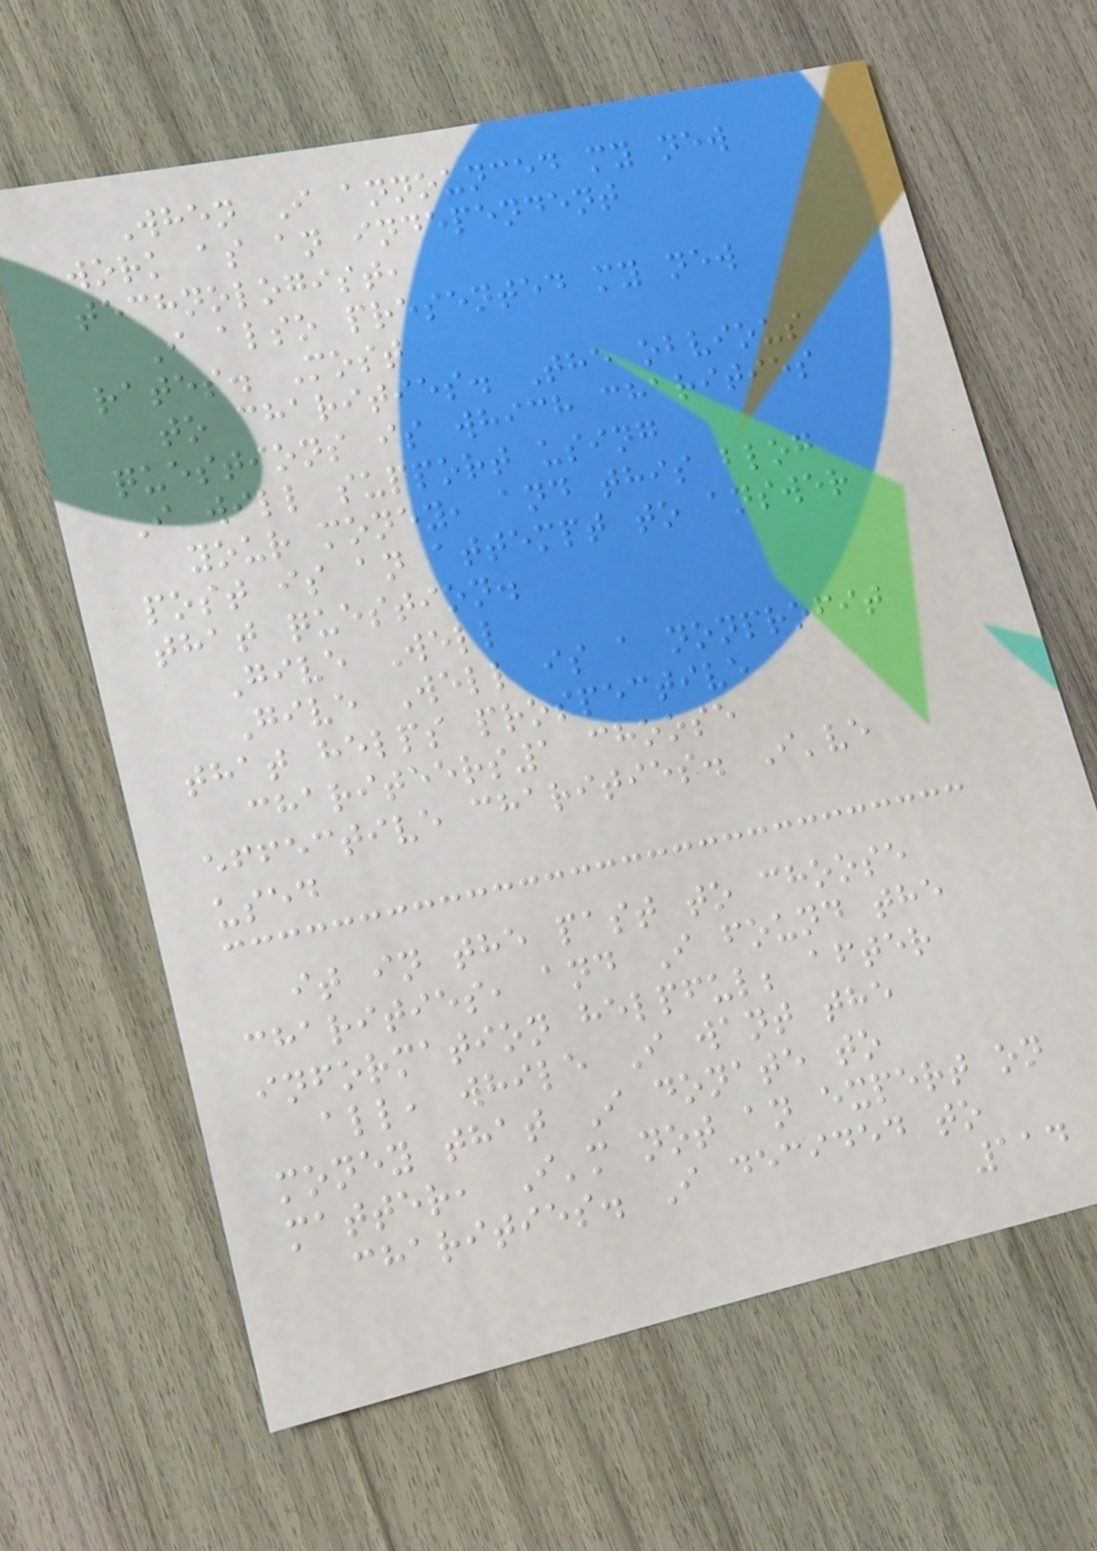When I announced my new
work as an independent
technologist,
I also presented my new
rates. Most
to charities. The obvious
questions is which charities
I will support using
your money, and this blog
post is an attempt to answer
that question.
Give Well
Give Well is a nonprofit
that helps prospective
chariteers1 choose
effective charities. I've
used
it in the past to choose
charities, and I found the
information helpful; after
all, while I want the
money that I donate to
matter, I'm not an expert on
charities. I decided to
114
